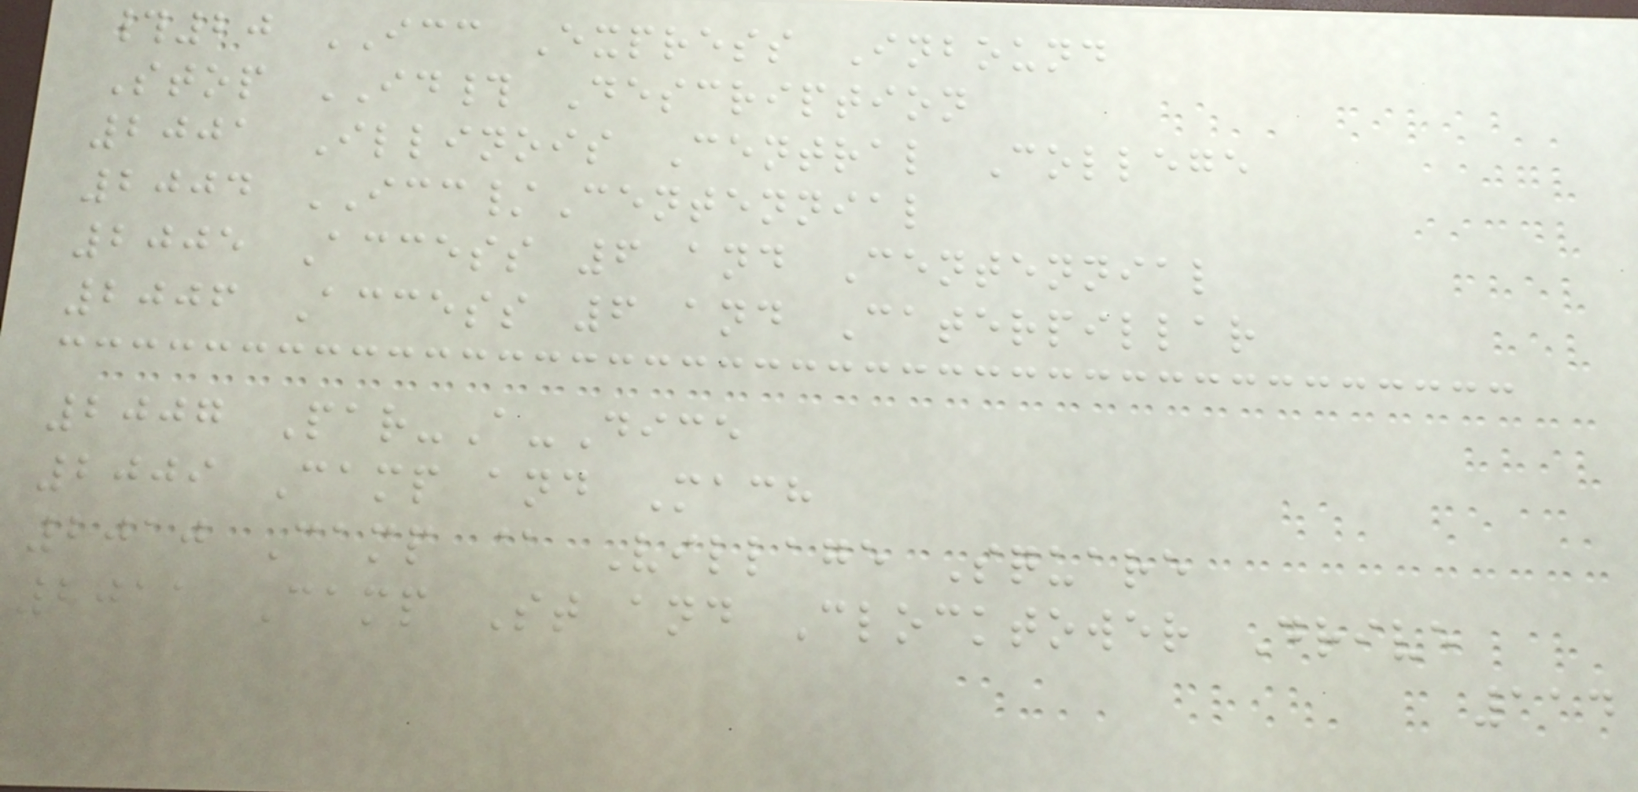#20 ICC Express Inbound
Stop ID# Description
2001 Illinois Central College
2004 ICC/Centennial
2005 Access 6 and Centennial
2006 Access 6 and Caterpillar
2007 Par-A-Dice
2009 Camp and Mach
2010 Camp @ Village Square
2011 Camp St and Clocktower Drive
114
